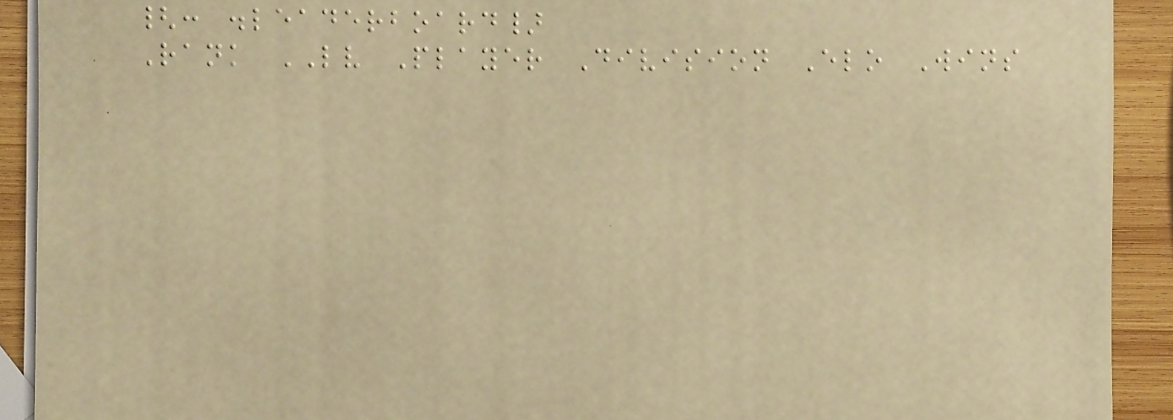{: .leaderboard}
Rank LV Player Division Elo Wins
